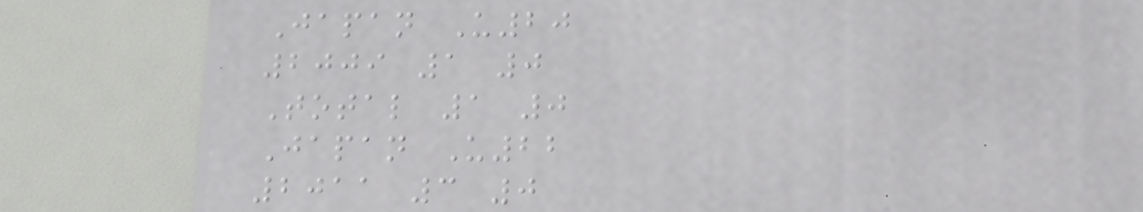Japan U20
2009 1 0
Total 1 0
Japan U22
2011 3 0
